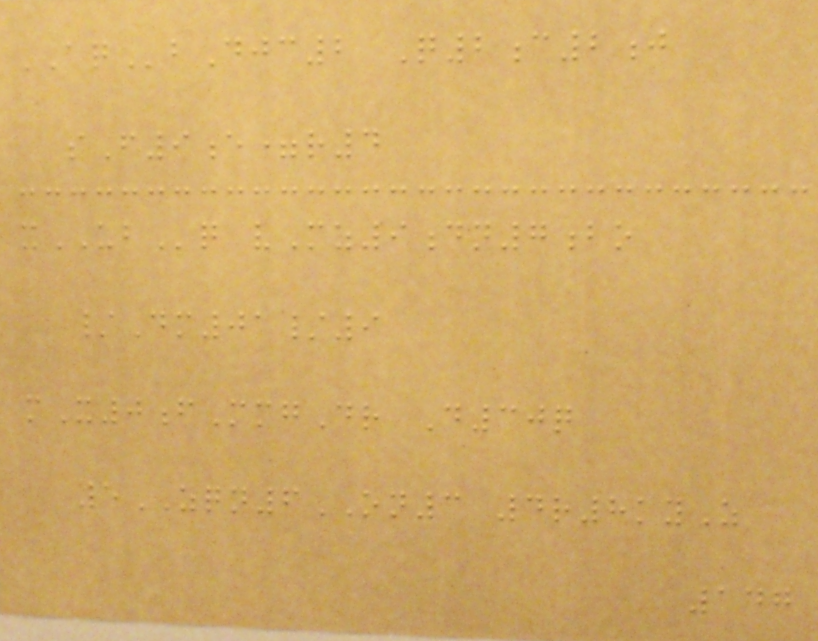AQbDjc2 Q2c2j
sF9e=r4
xUBq vMz9dn7bo
/Dm01/9
mX0fMmgDr D30q
5ZQN6ON3 4r8kyZ
147
